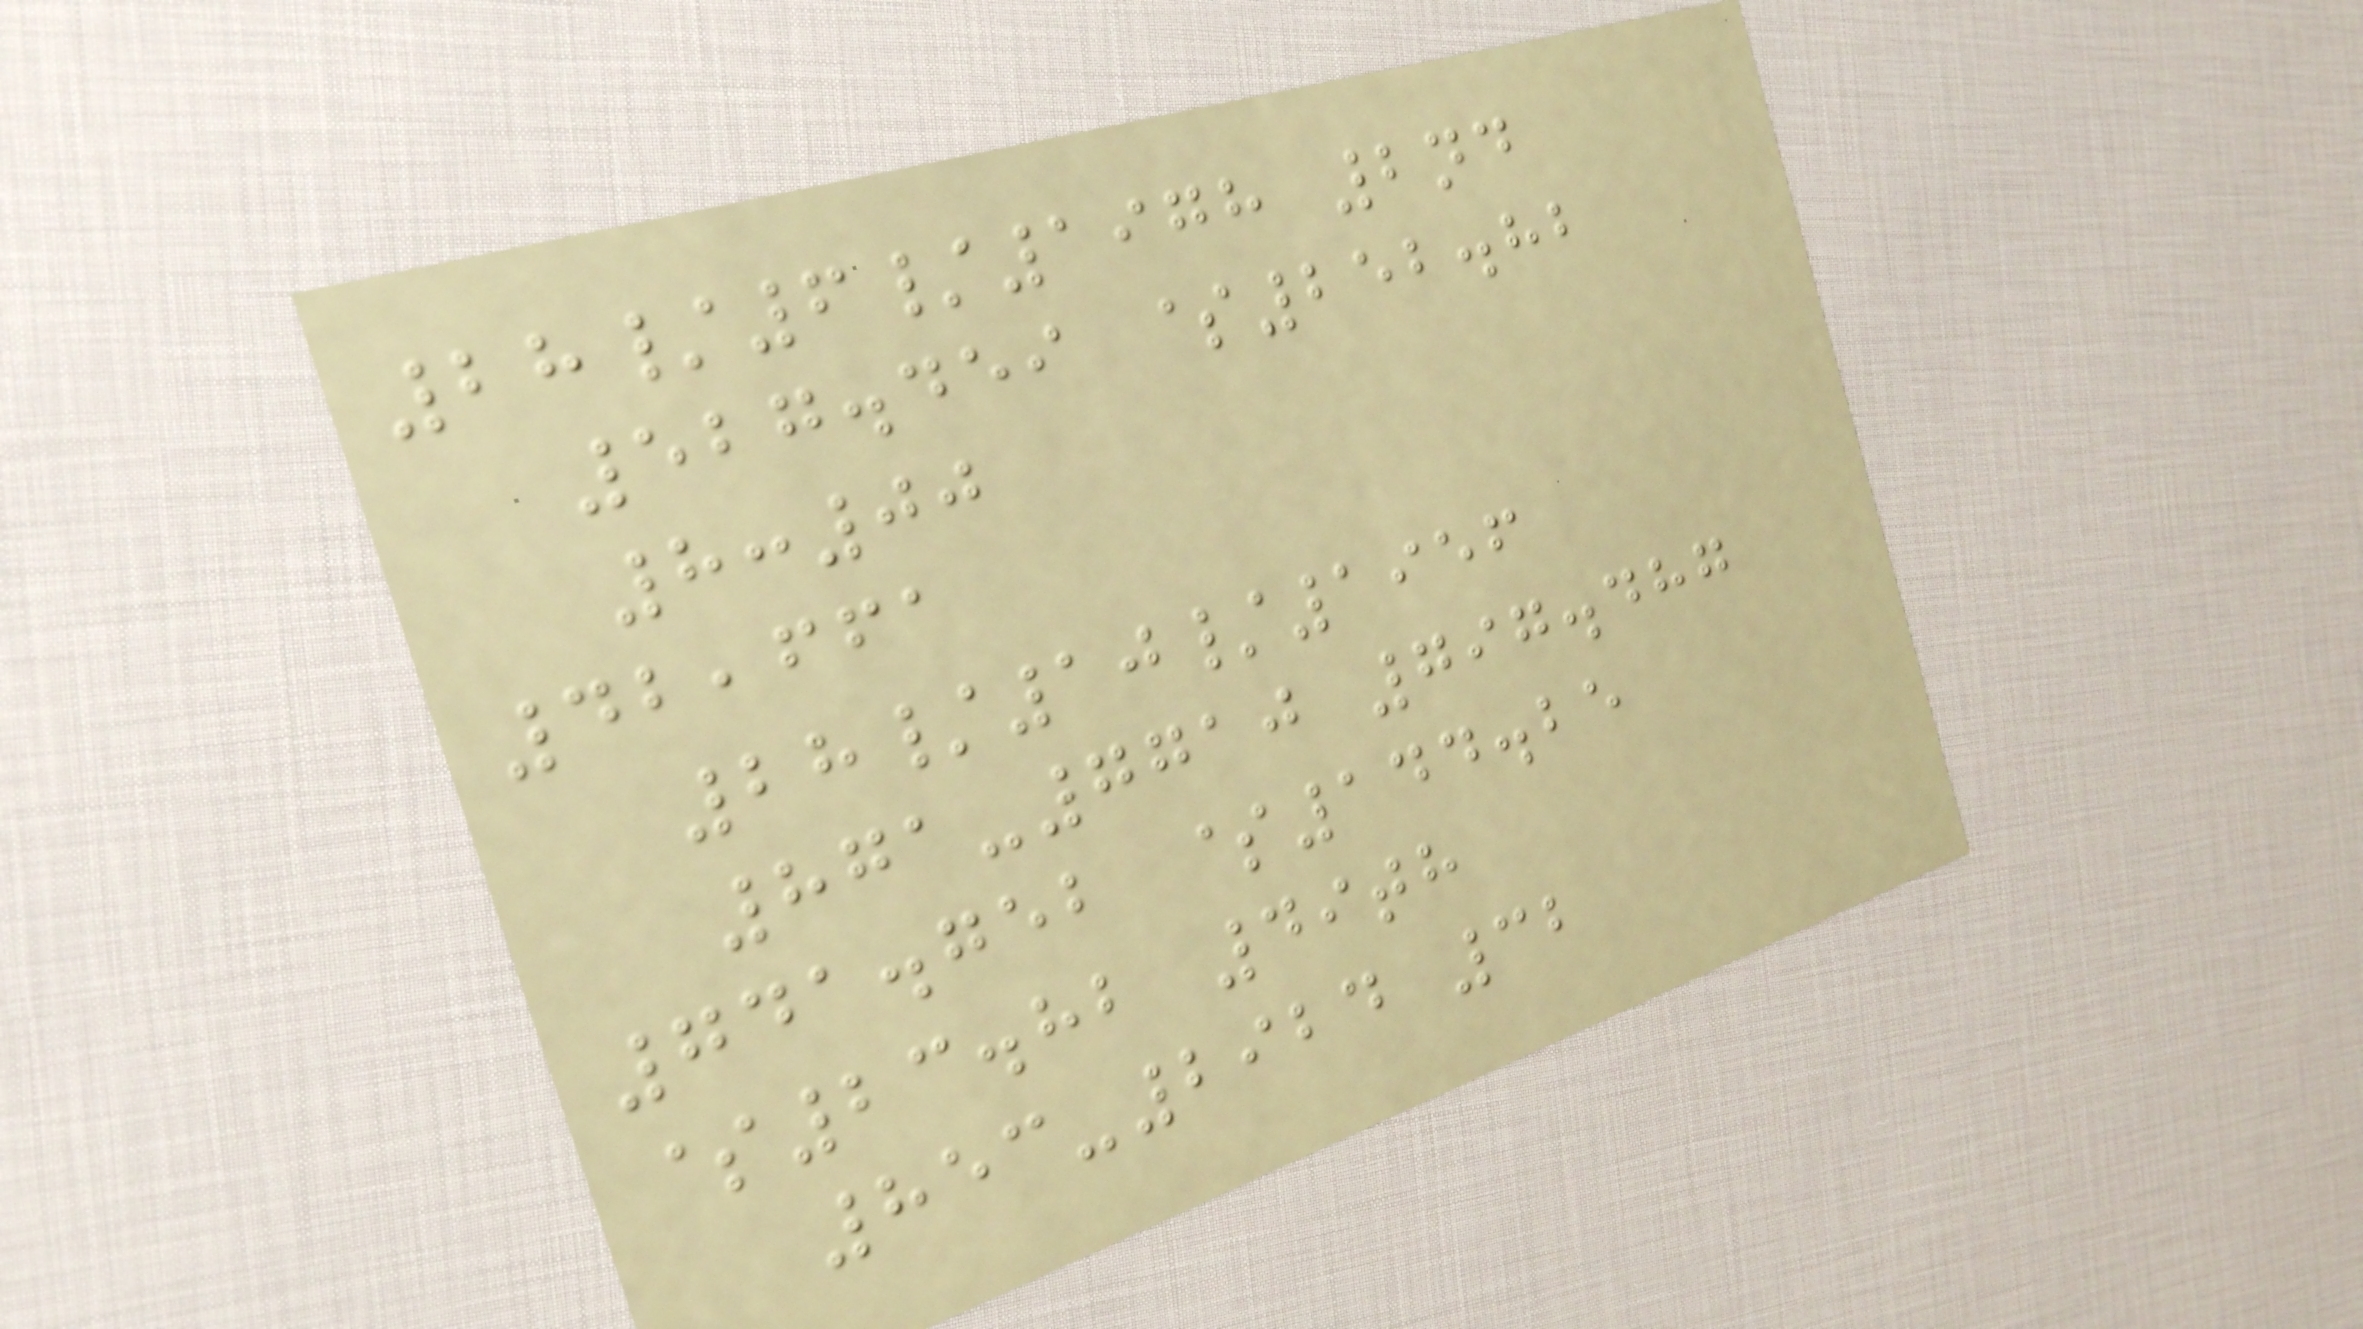28/6/1978 2nd
527.459 $252.82
8:00
42,661
28/10/1956
871-7710 797.487
741.752 $144.25
$23.82 49th
853-2924 32
